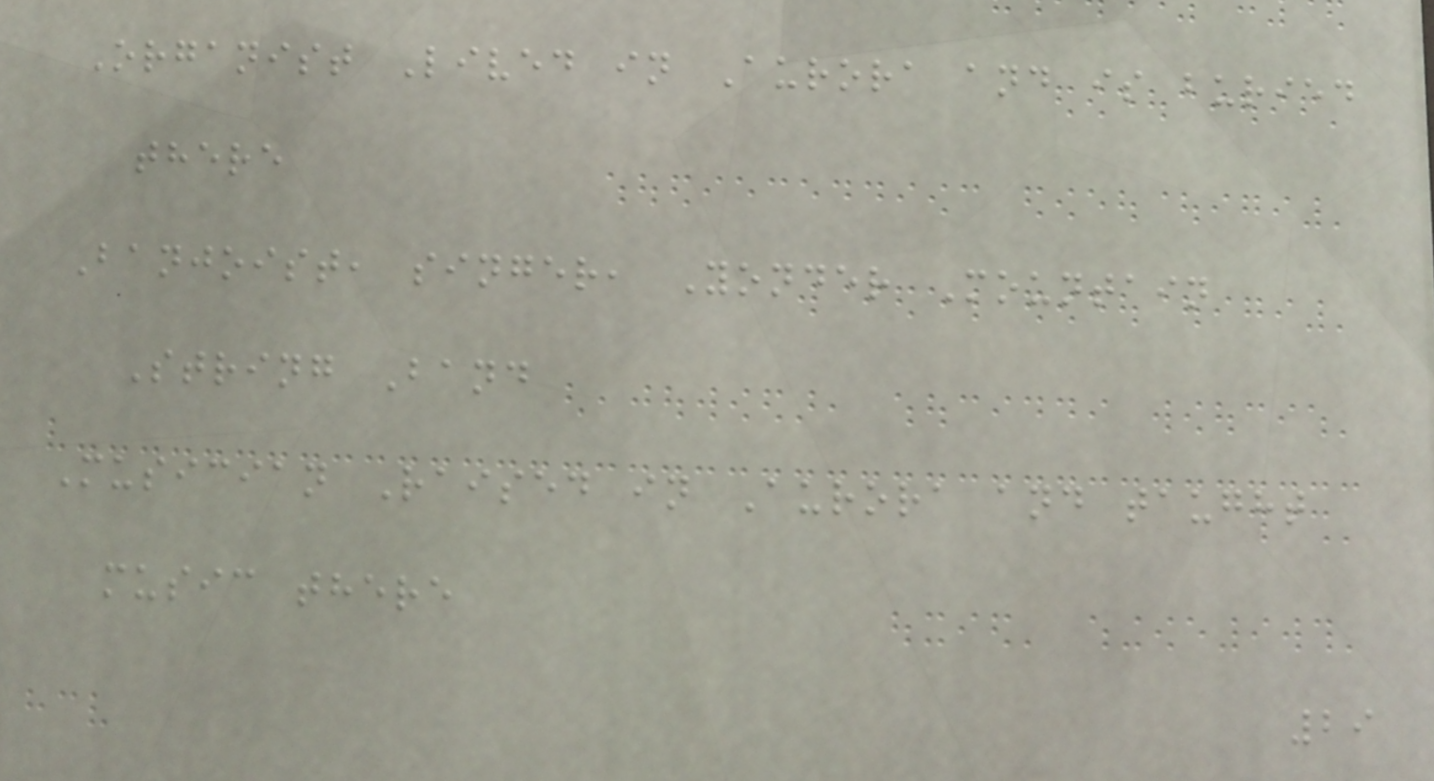Organist Lived in Aurora and is buried
there
Banjoist, singer, Yonder Mountain
String Band
Musician Raised in Aurora and taught
music there
29
